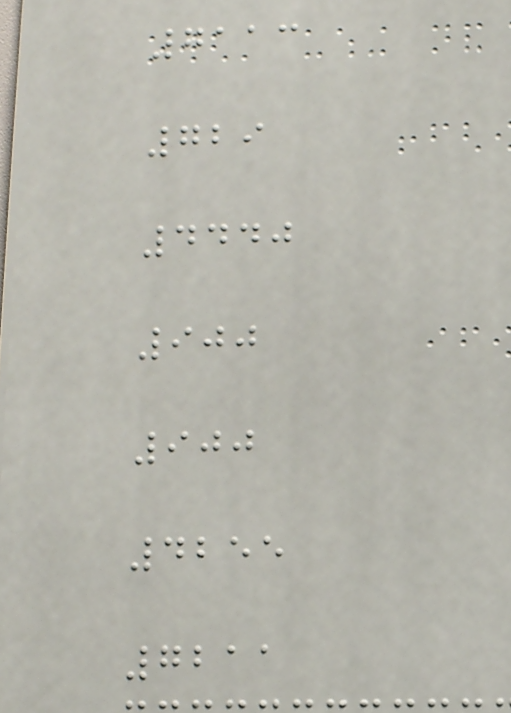7113
729
4440
900
900
4255
7211
